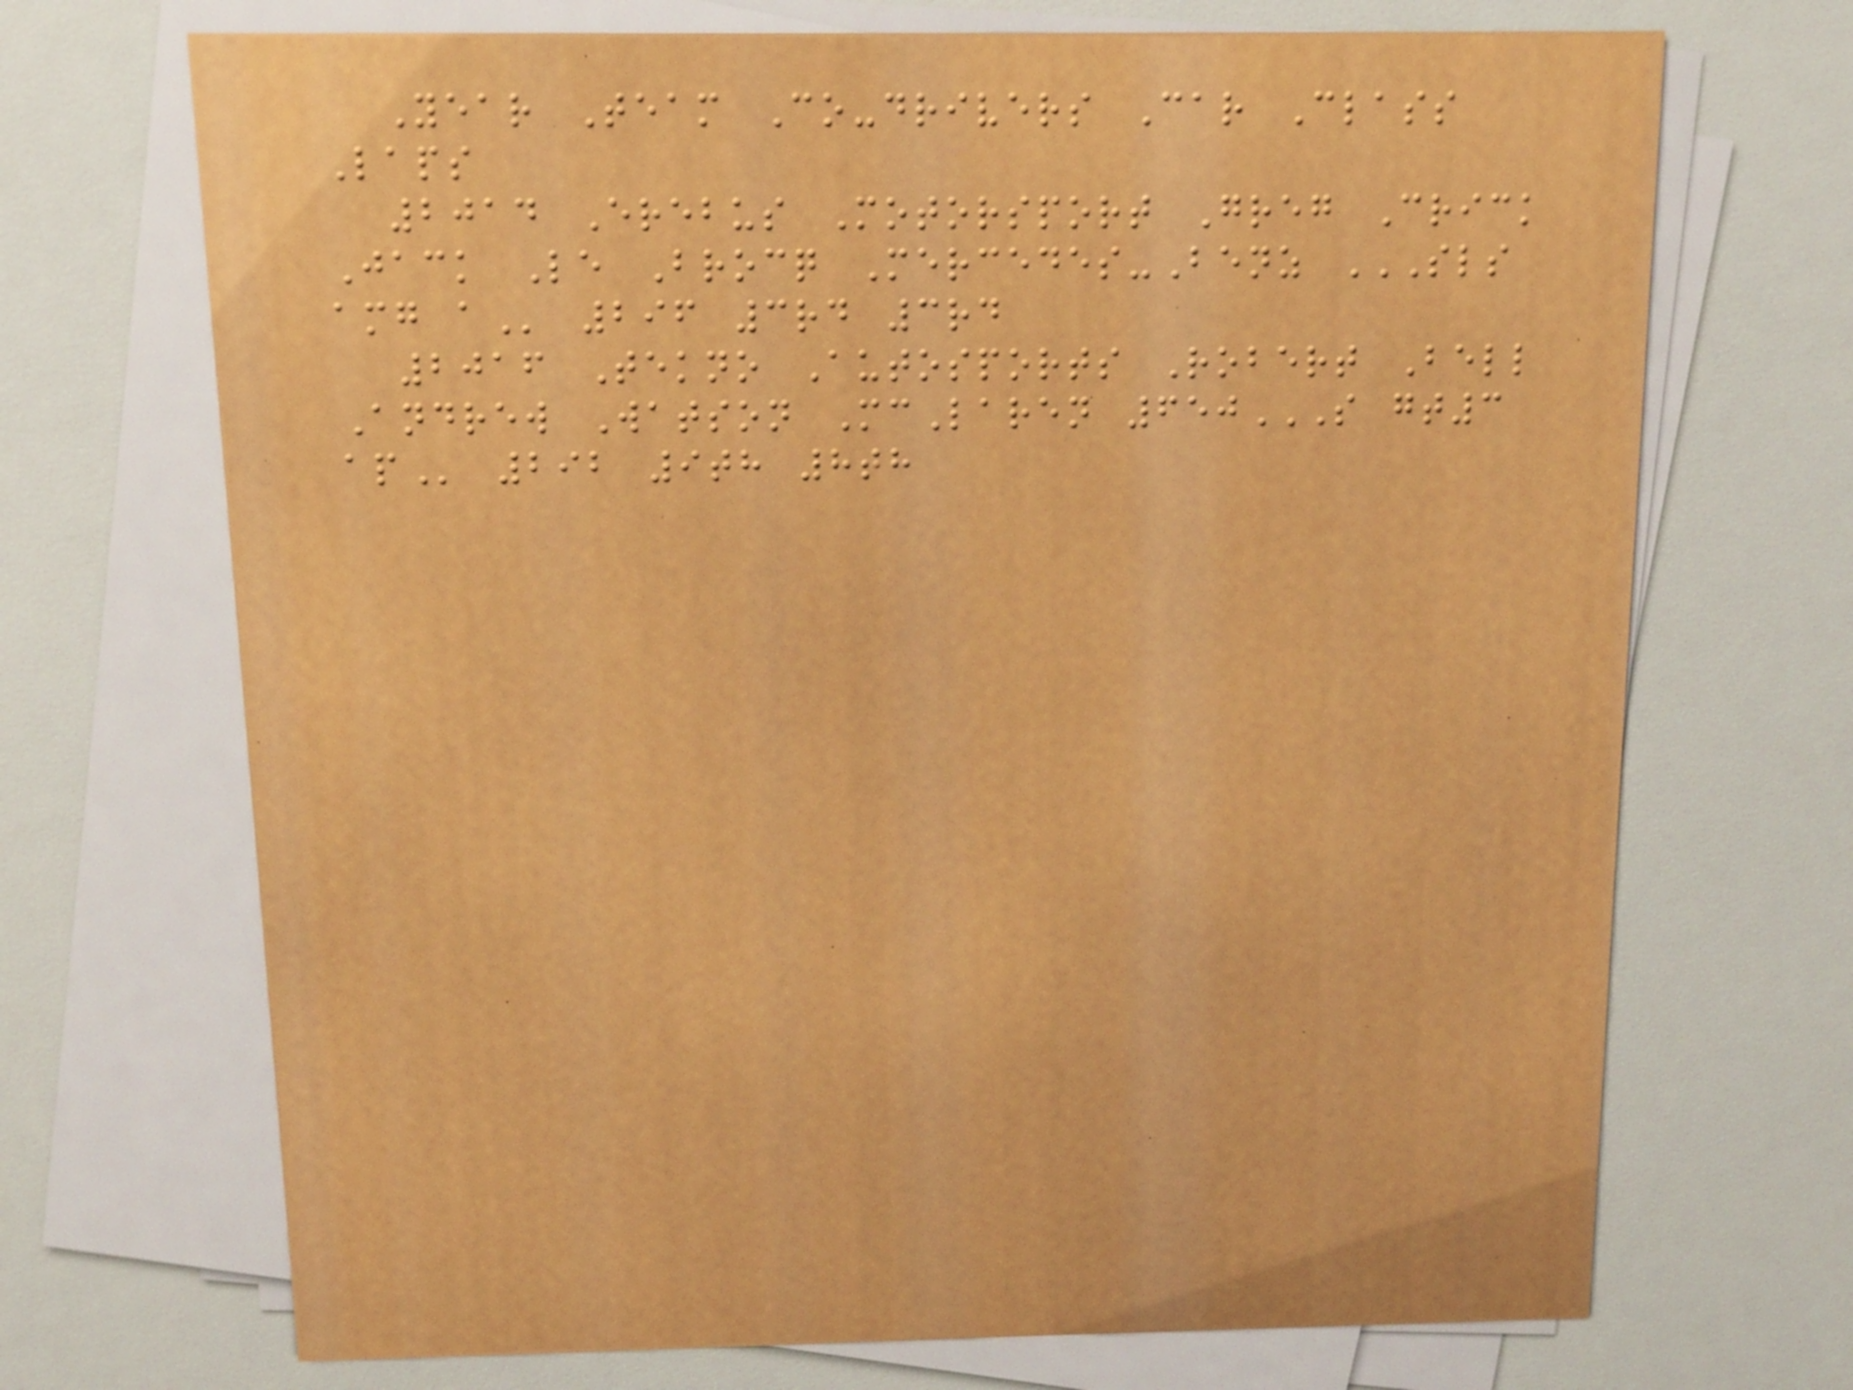Year Team Co-drivers Car Class
Laps
2014 Erebus Motorsport Greg Crick
Jack Le Brocq Mercedes-Benz SLS
AMG A 296 3rd 3rd
2016 Tekno Autosports Robert Bell
Andrew Watson McLaren 650S GT3
AP 292 9th 8th
